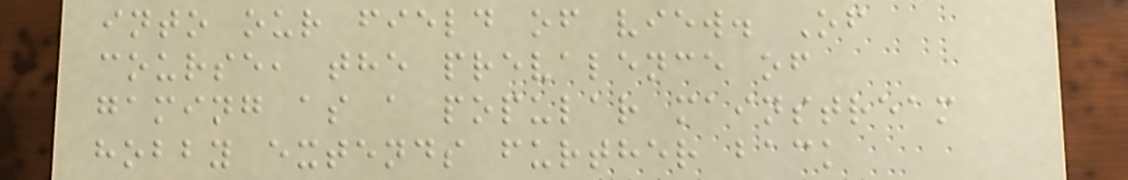into our field of view. Of
course, the prevalence of
gaming as a popular mainstream
hobby extends further back
